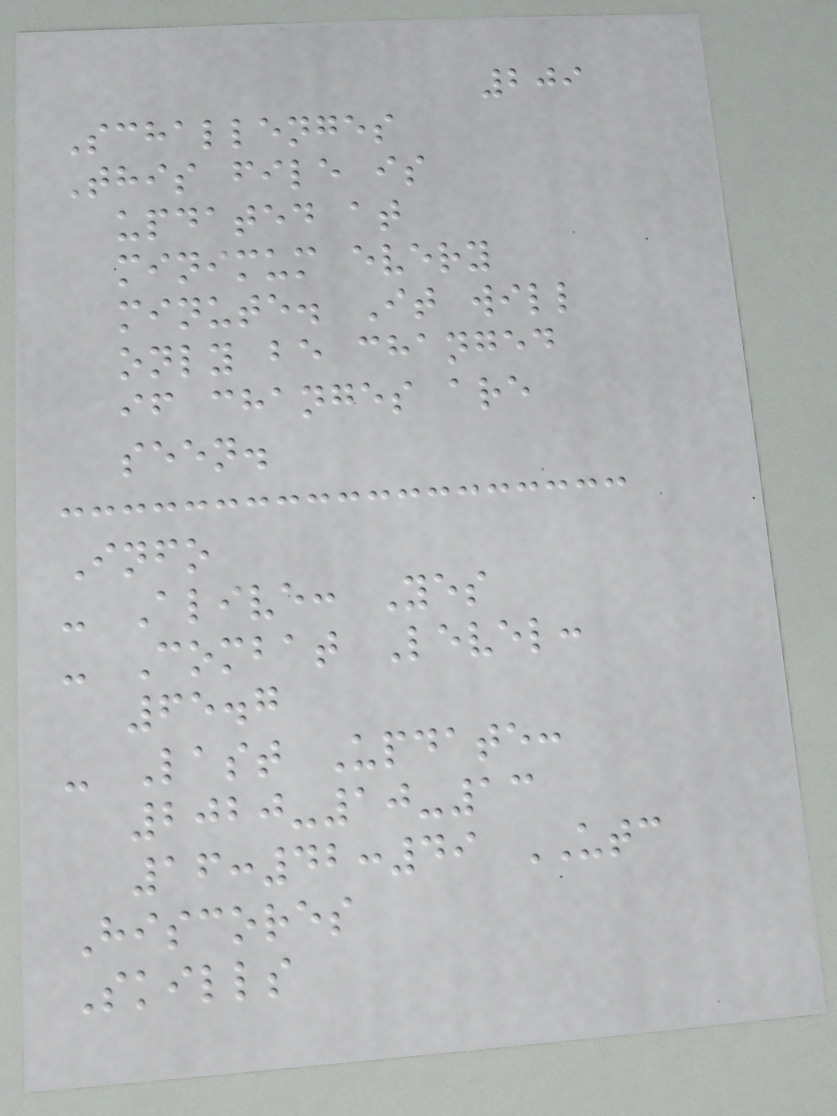209
Schallenges
This file is
updated at
minimum every
minute. It will
only be changed
if changes are
seen.
Info
- Alive: Yes
- Combat Level:
65.7
- Last Update:
2020-10-13
16:42:49 UTC
Hiscores
Skills
